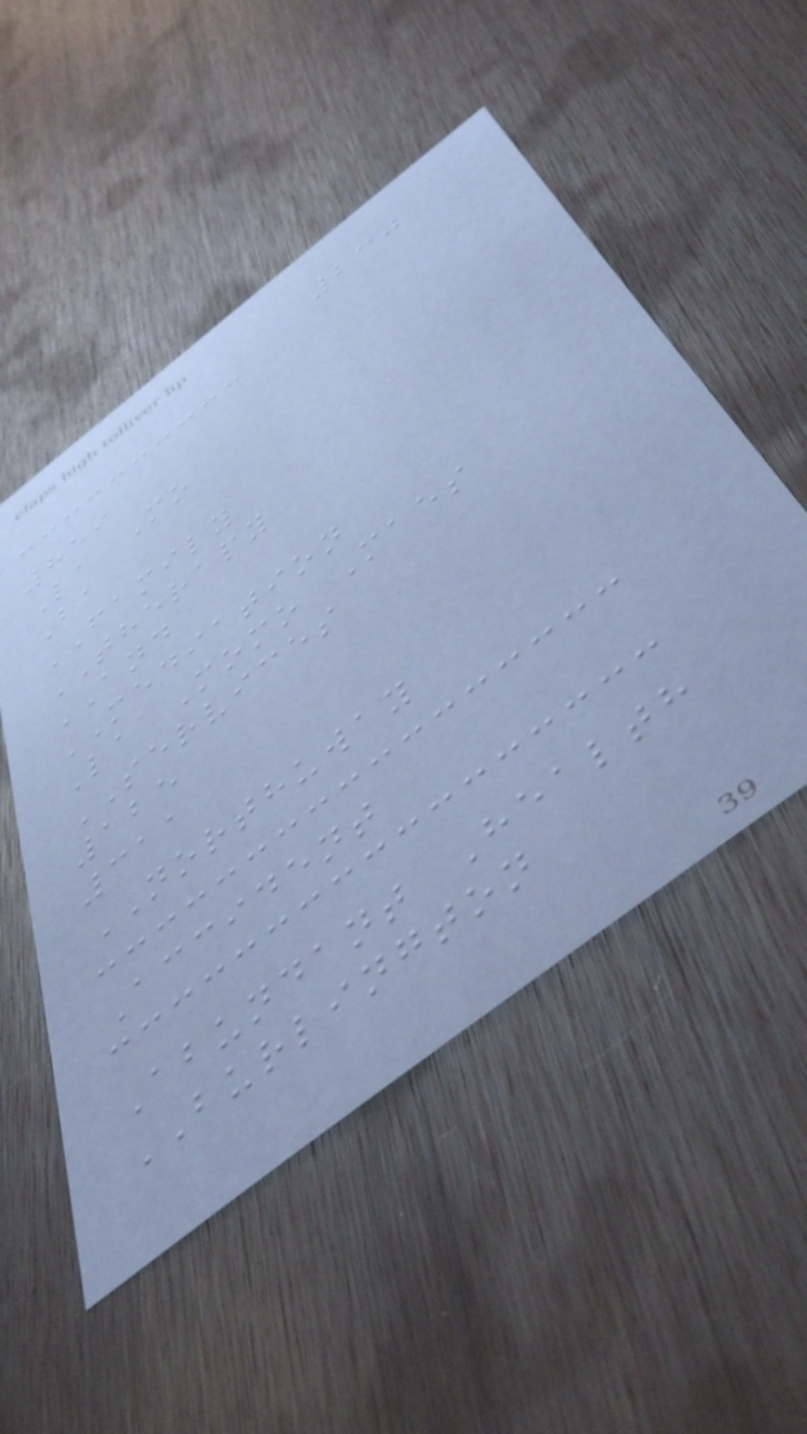230
859
La Mo
Ba
FAMILY
THERAPY
AND
MEDIATION
La Momo Maes
SERVICES
125
311
NORTHUWAY
Accident
Abundant Health
BURLINGTON
